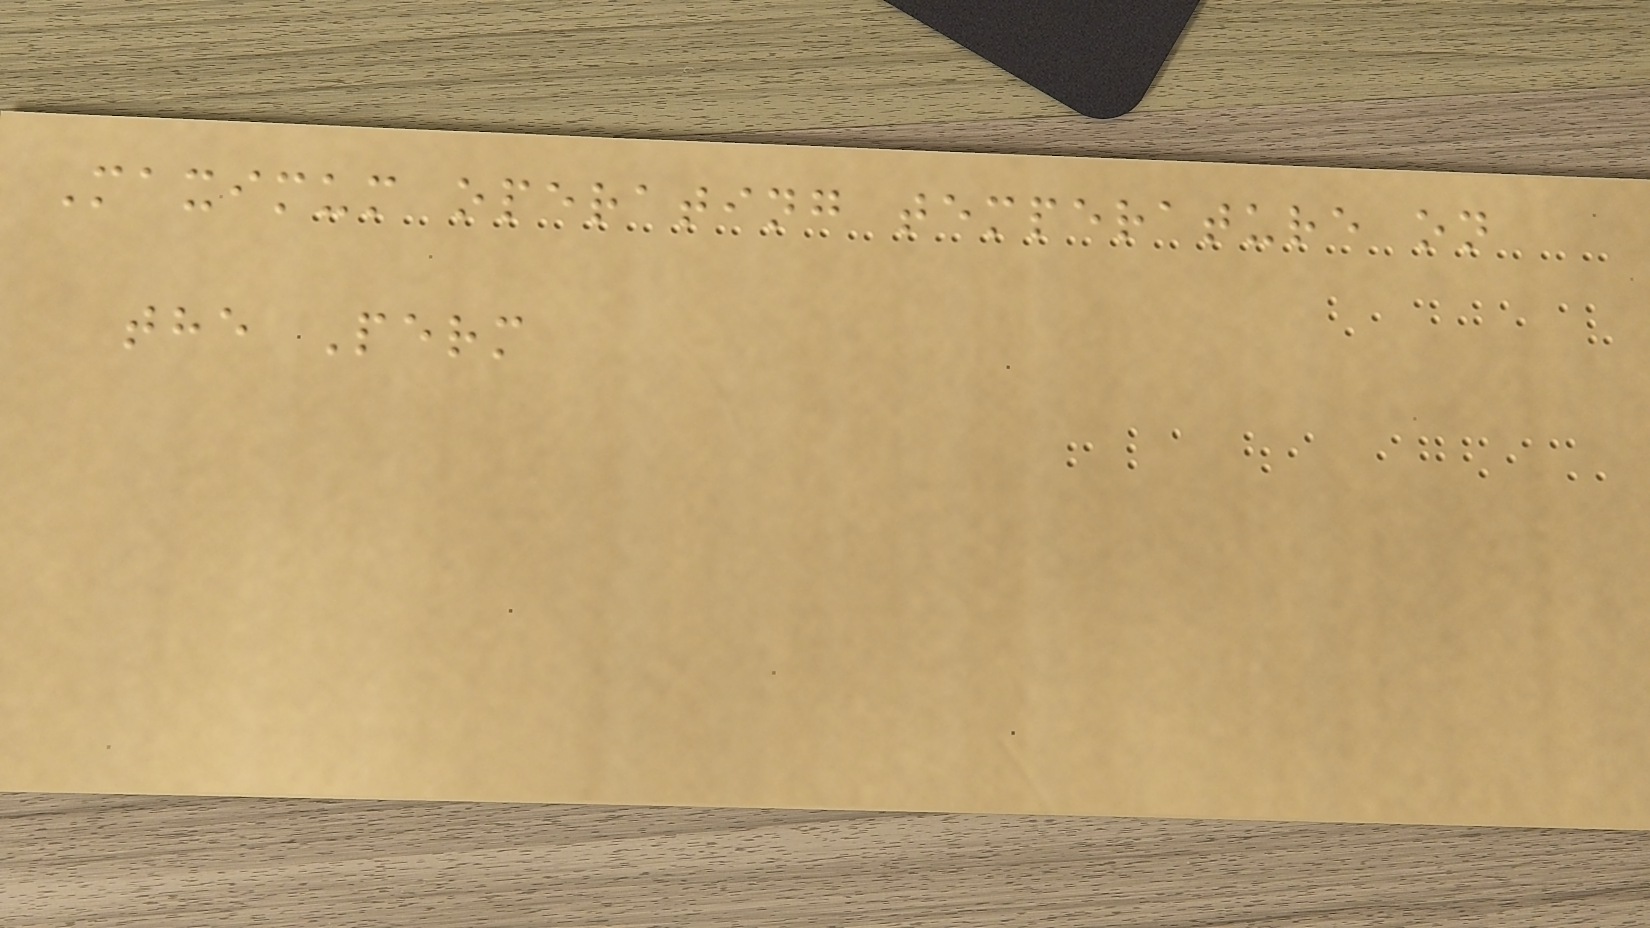Maximum operating temperature on
the Perm
